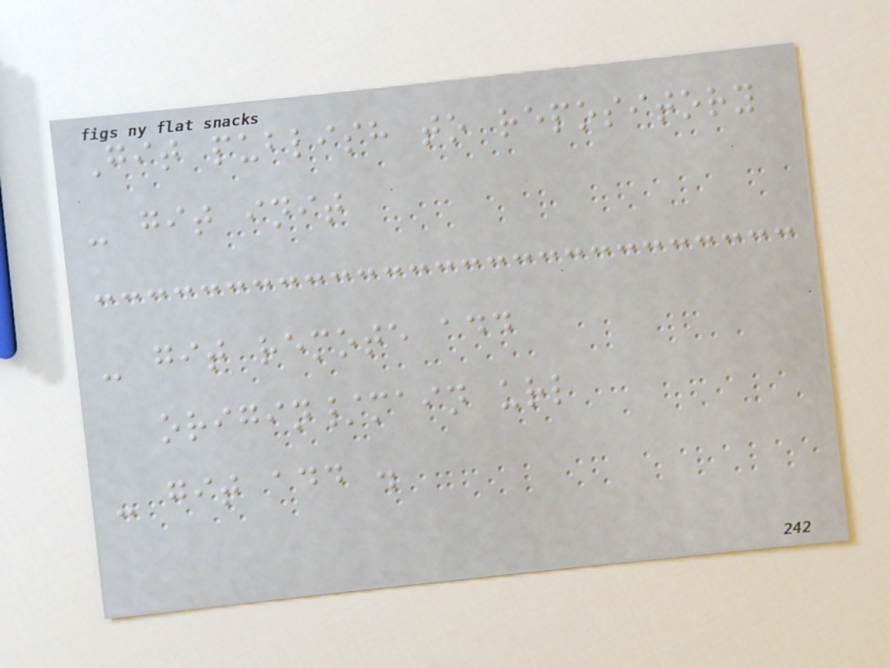Git publish to repository
- git init
- git remote add
origin/main url
- git add .
